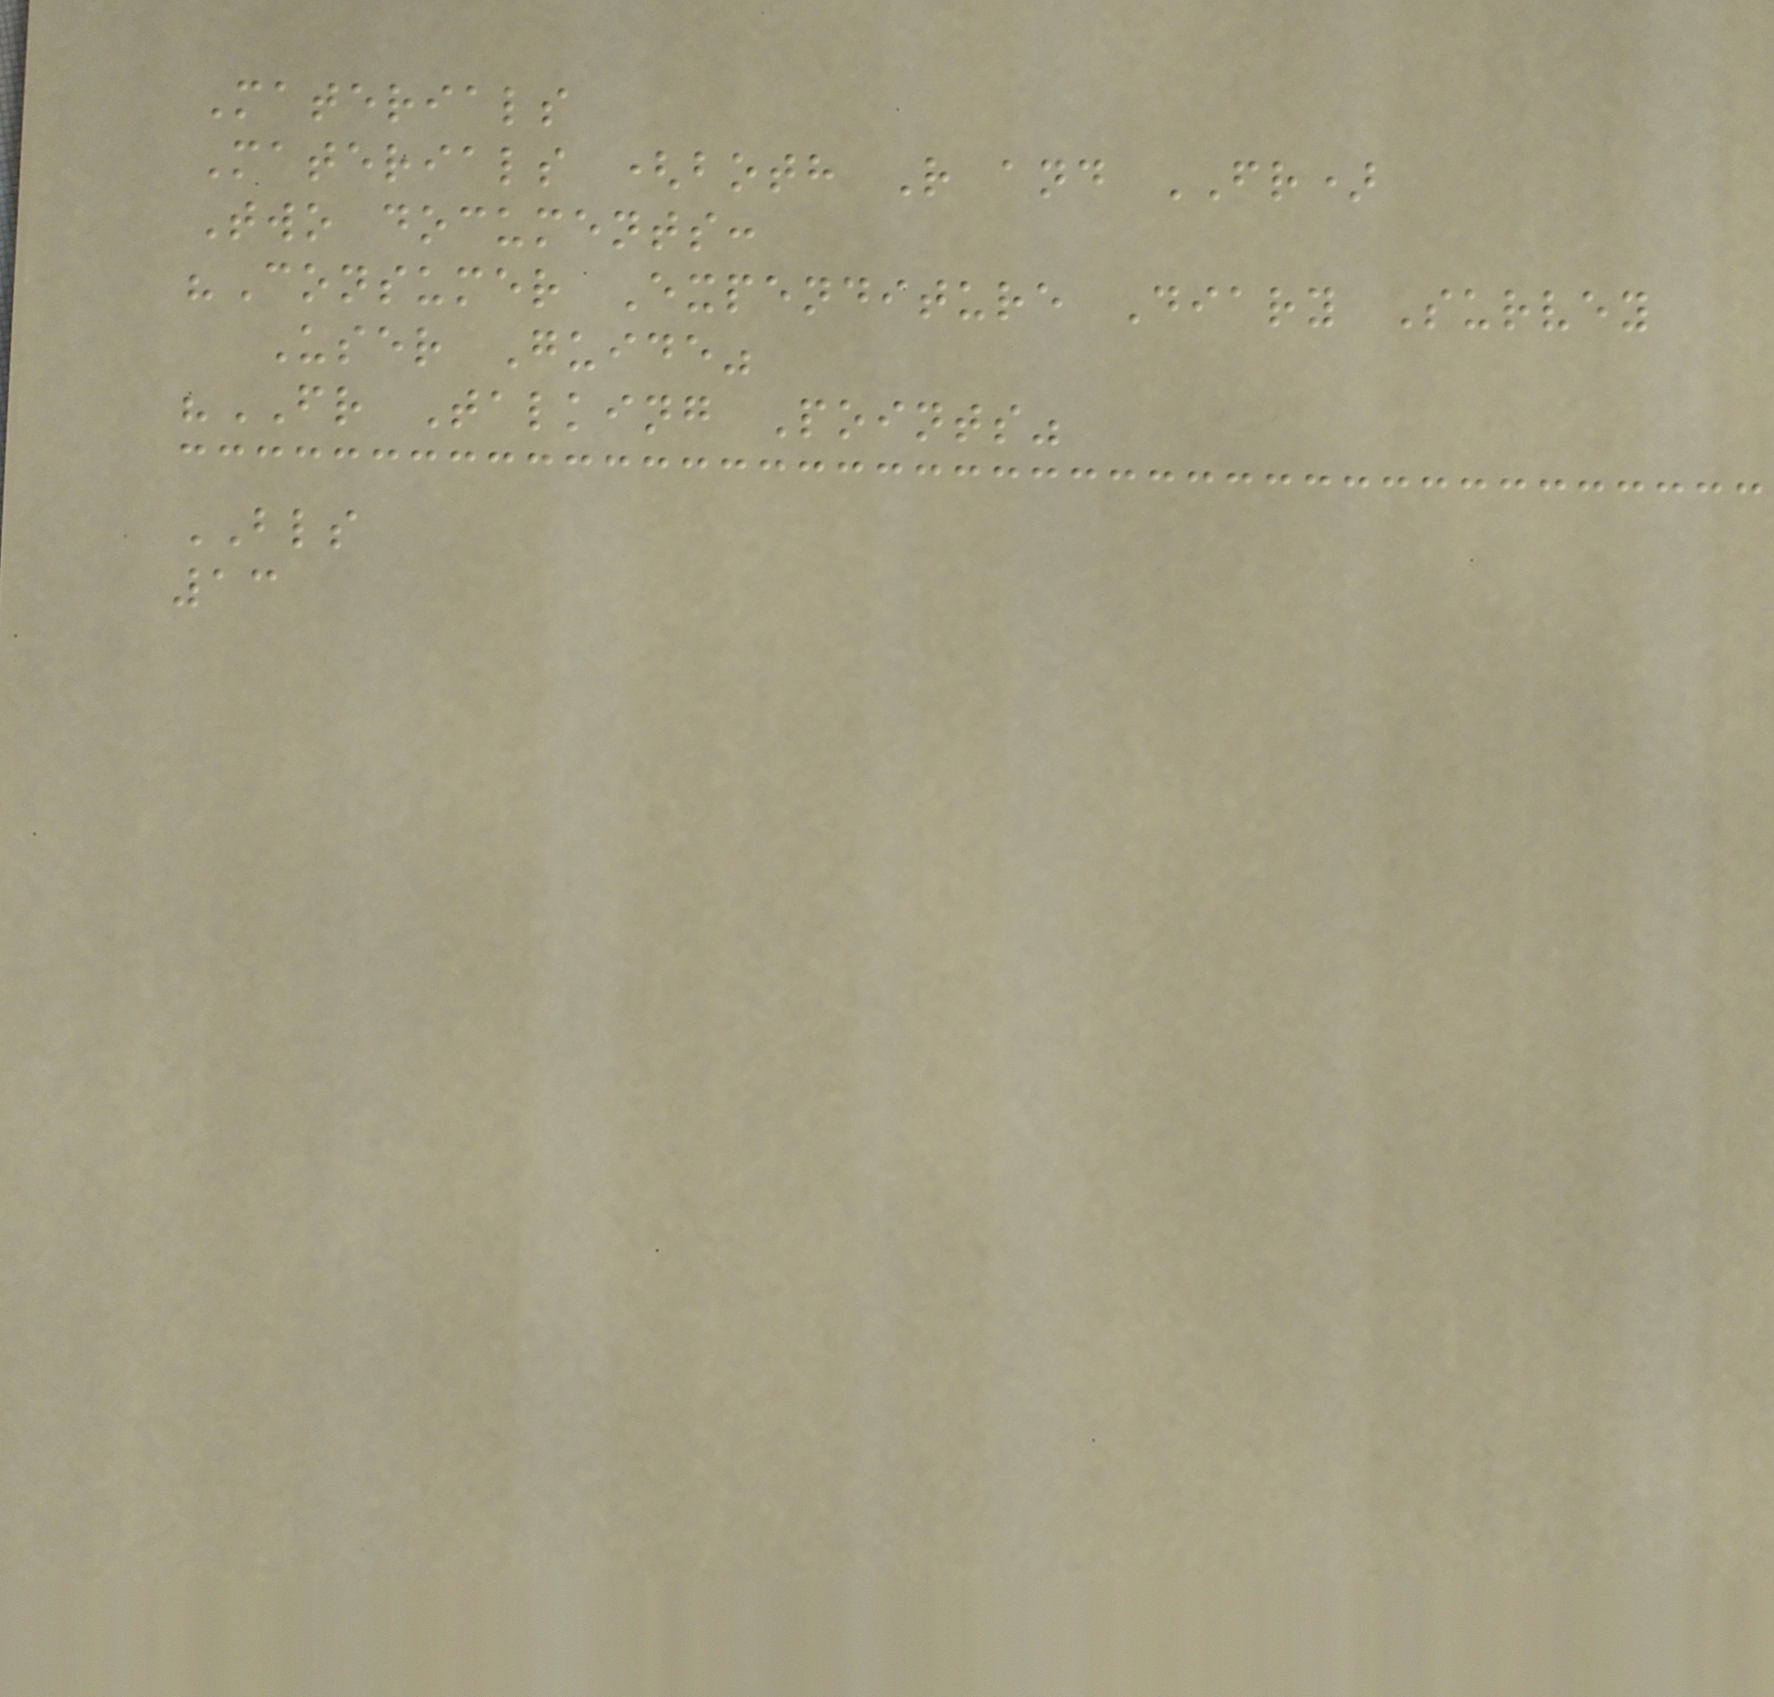Materials
Materials (both R and FR)
Two documents:
"Consumer Expenditure Diary Survey
User Guide"
"FR Talking Points"
BLS
13
